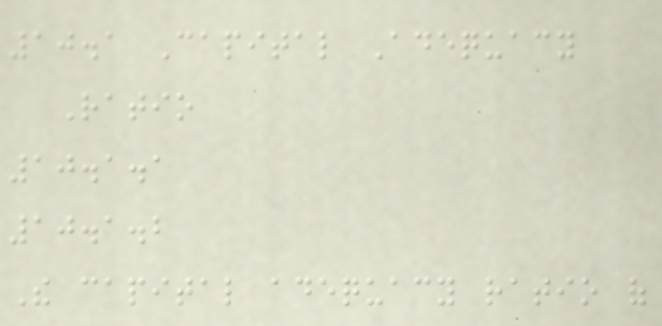10.1 Capital Adequacy
Ratio
10.1.1
10.1.2
The capital adequacy ratio of
